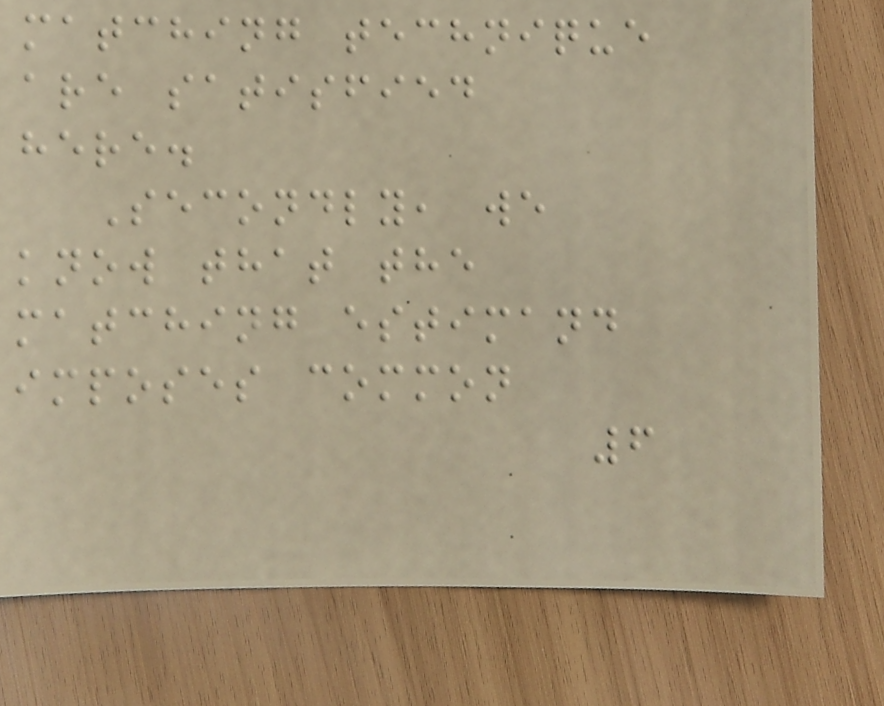matching technique
are satisfied
here.
Secondly, we
know that the
matching estimand
imposes common
6
